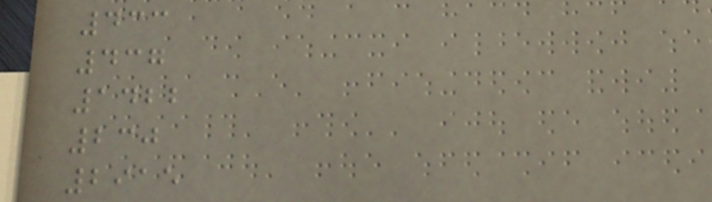433
437
1422
230
2915
